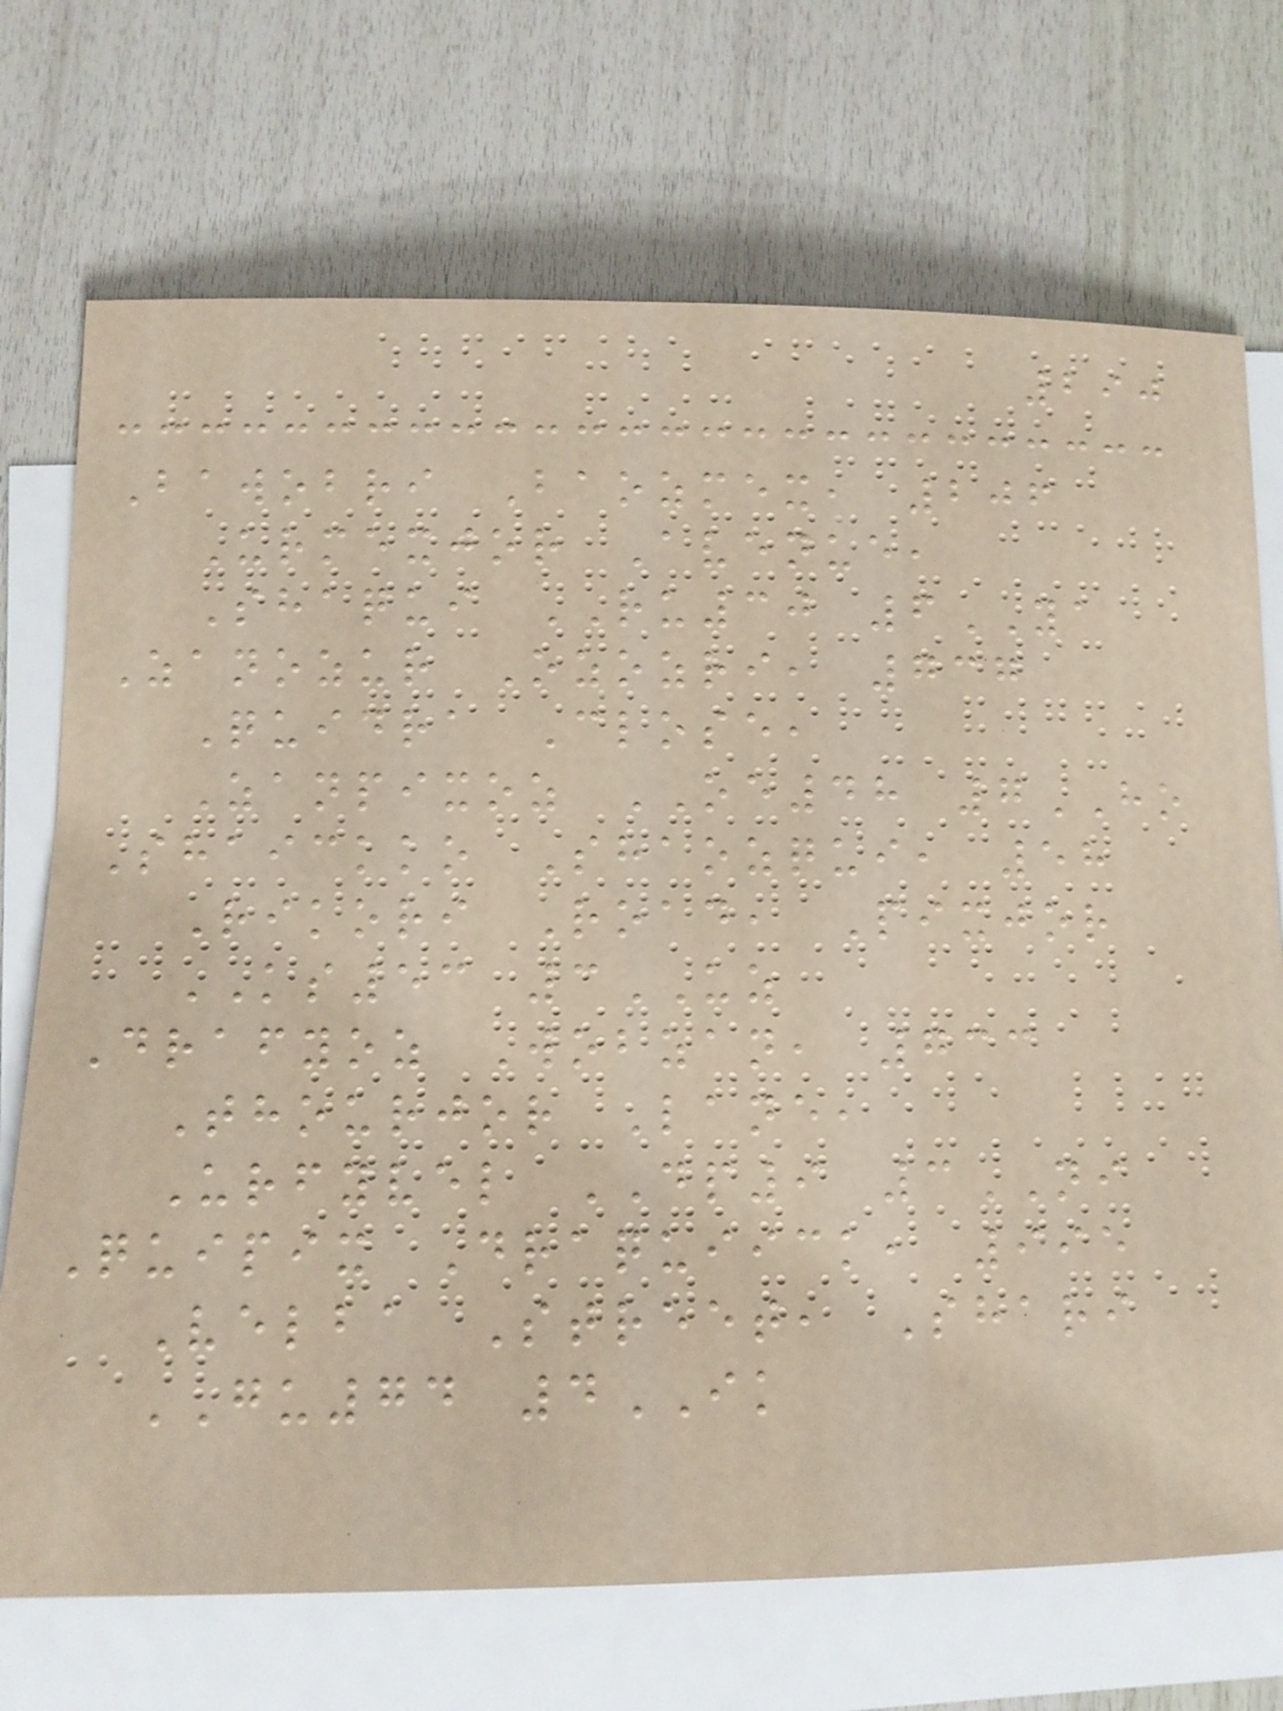290
Bawobri Baozmex, 206
Urmexjor Avenue,
Shaqui RU30 6YA
Zanozur Ozozri, 737
Quidra Close,
Zanpixoz OE48 7HO
Shaickko Shaozqui, 58
Rikori Road, Pixjor
KS53 3UZ
Drafyoz Wobzan, 733
Thourjor Lane,
Urfyvel DP9 3NI
Quipix Draquiick, 995
Velba Street, Shari
GU74 4IK
